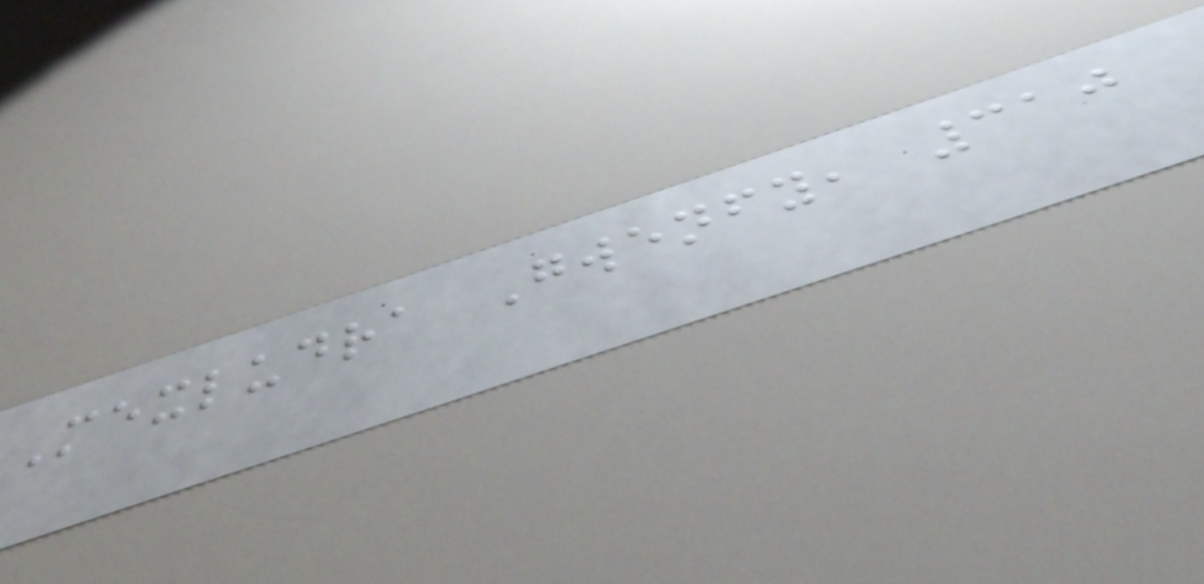Mexludra Gwenfy, 310
